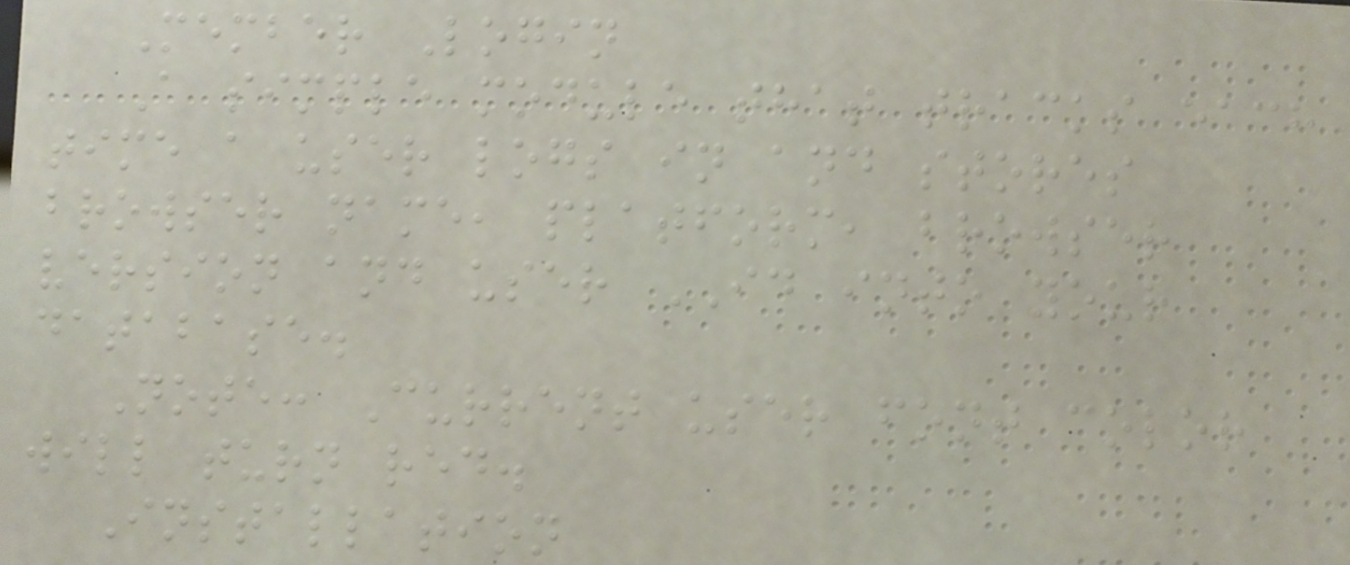Member Login
A simple module that tracks each
time a user logs in and stores
browser name, platform, browser
version and user ID into your
database.
Note: Current user font color
will turn red.
Installation
